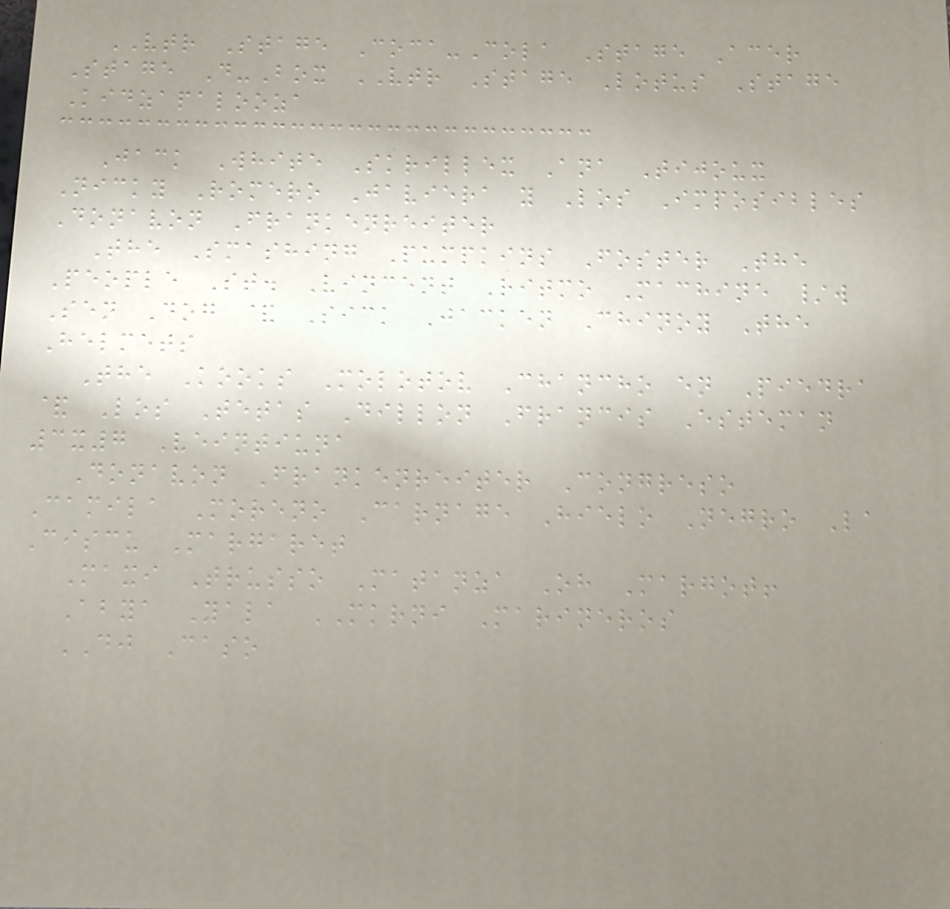VTR Stage Coca-Cola Stage Acer
Stage D-Box VTR Stage Lotus Stage
Kidzapalooza
Jack White Skrillex Ana Tijoux
Nicky Romero Javiera y Los Imposibles
Donavon Frankenreiter
The Smashing Pumpkins Foster The
People St. Vincent Ritmo Machine /w
Sen Dog & Sick Jacken Chinoy The
Helmets
The Kooks Molotov Chancho en Piedra
& Los Tetas Dillon Francis Esteman
3x7 Veintiuna
Donavon Frankenreiter Congreso
Camila Moreno Carnage Hielo Negro La
Ciscu Margaret
Maxi Trusso Matanza Oh Margot!
Abya Yala MKRNI Marineros
DJ Caso
